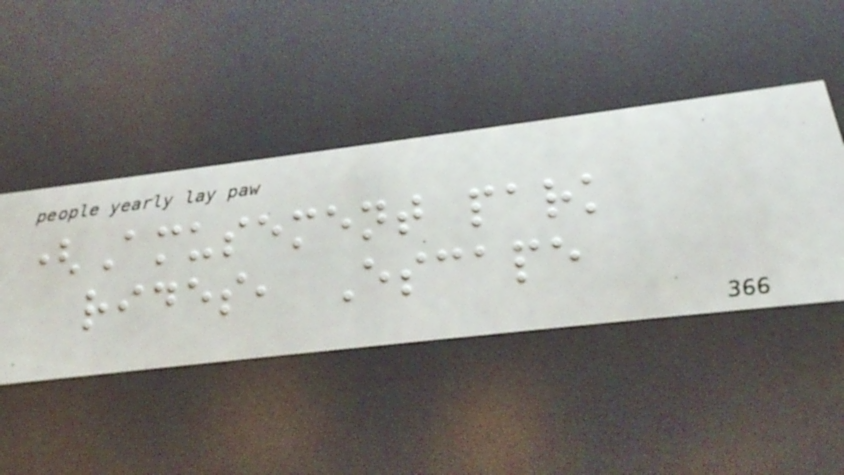(Amusement park
rides, Escape
